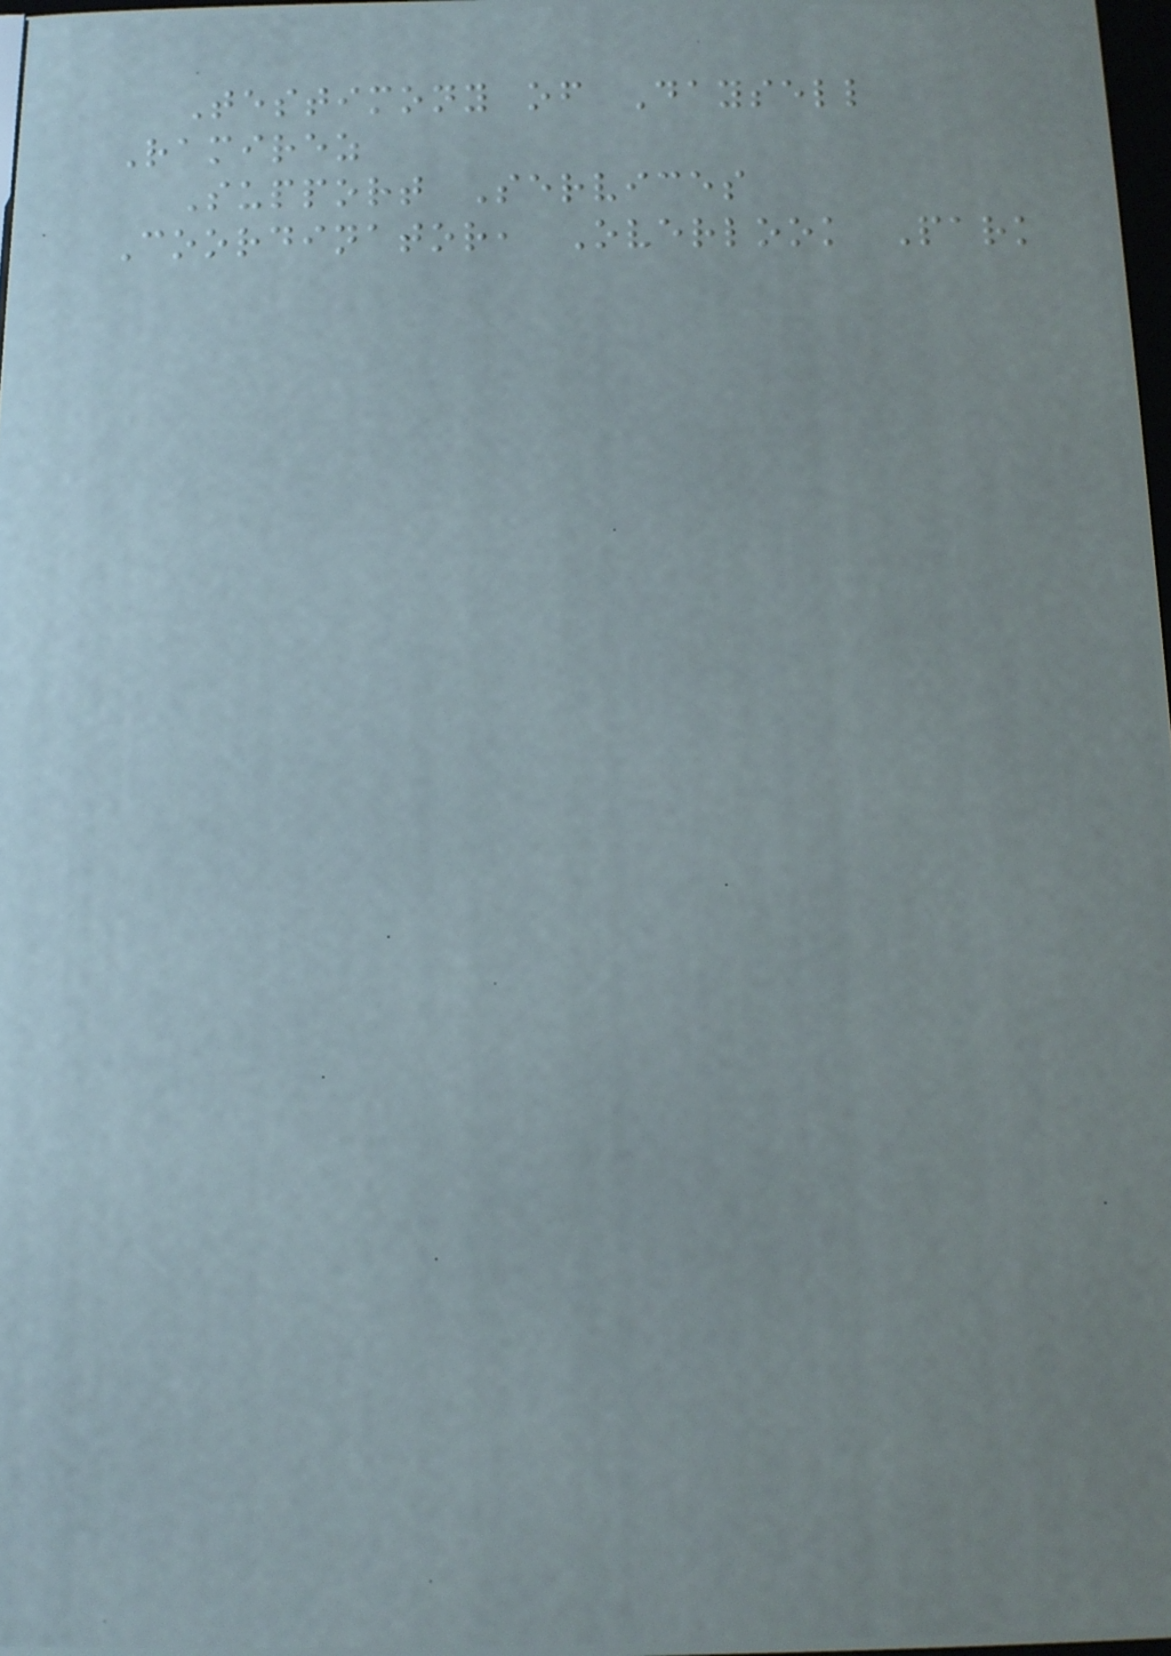Testimony of Daysell
Ramirez
Support Services
Coordinator, Overlook Park
